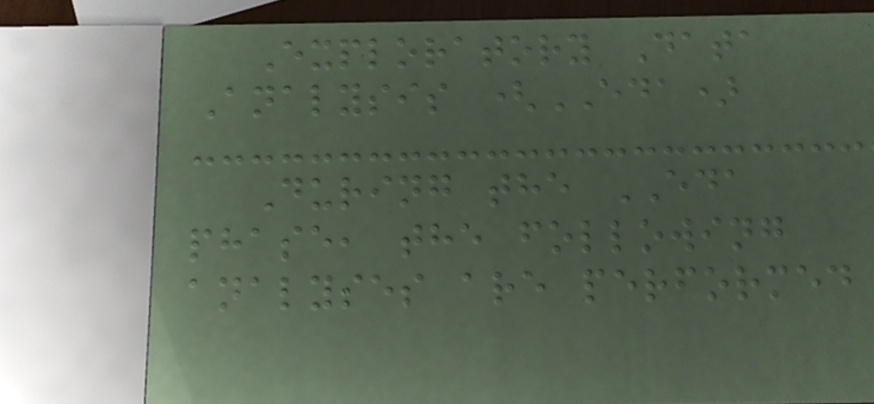Exploratory Data
Analysis (EDA)
During the EDA
phase, the following
analyses are performed
